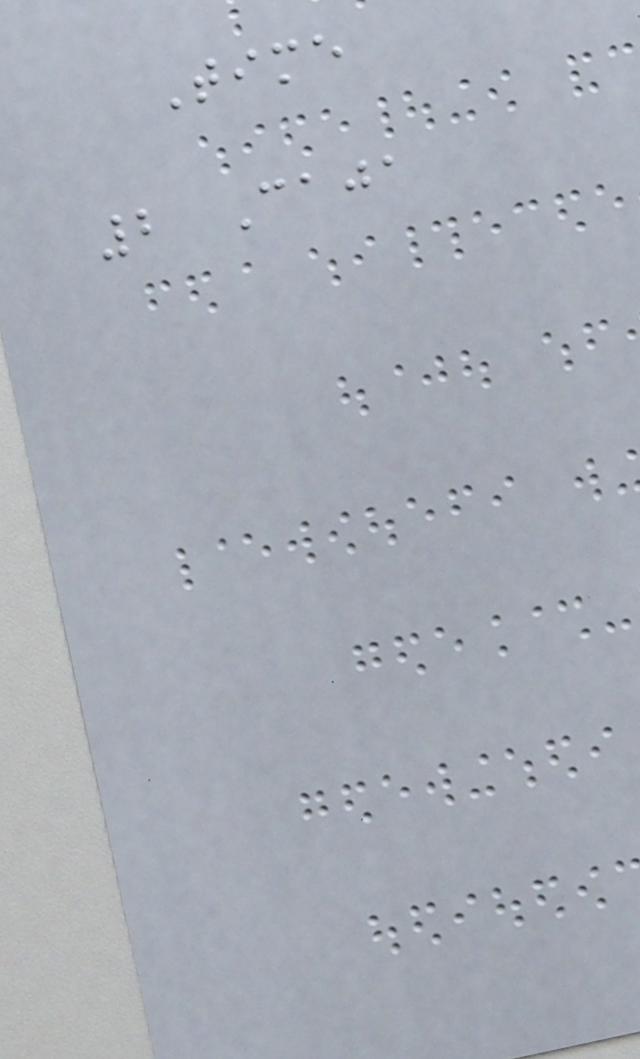Time
2 Caja
